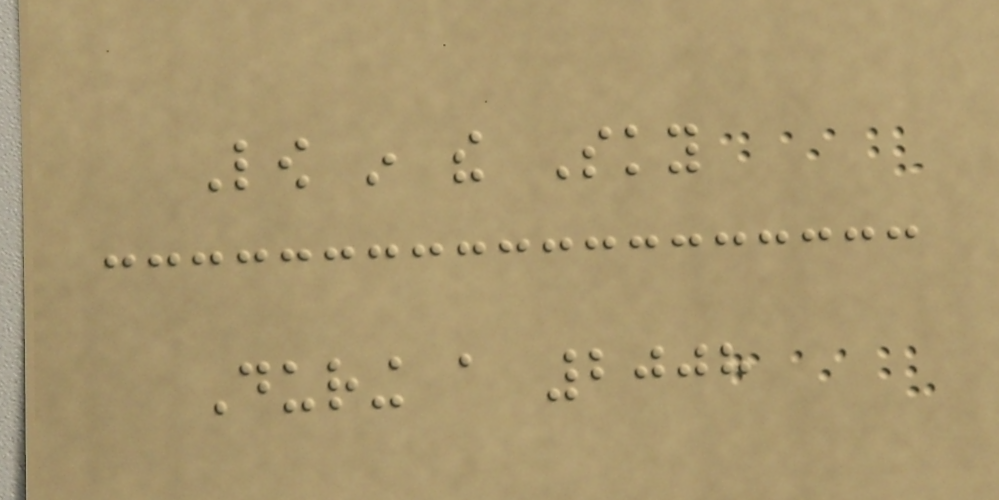Low in the Sky
During a 2008
